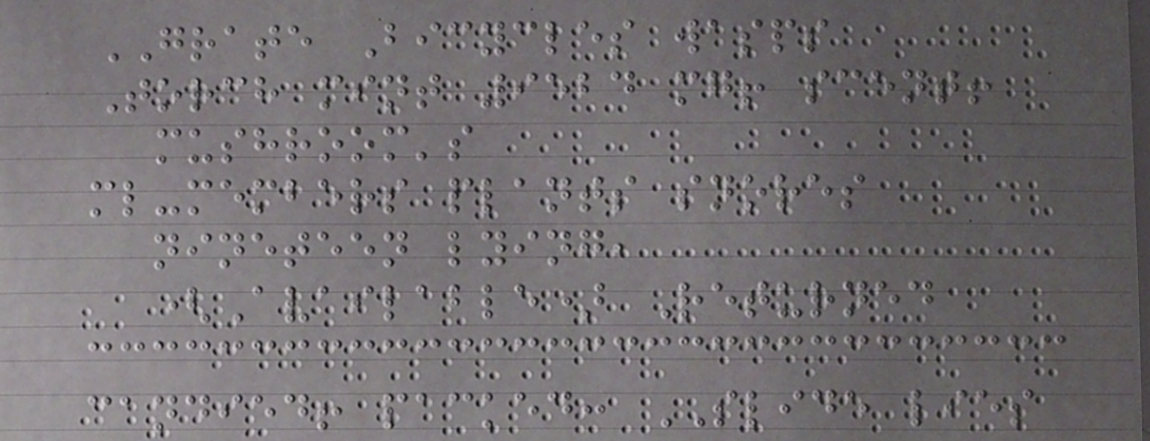GRATE Bicycles wasps
Torch mint 9524 mg! scent!
mushroom's
ml-members plants snores
nineteen lying,
(Available) Returned
candied! packed: SLIDE lies
